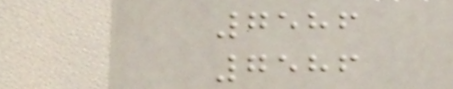7586
7586
